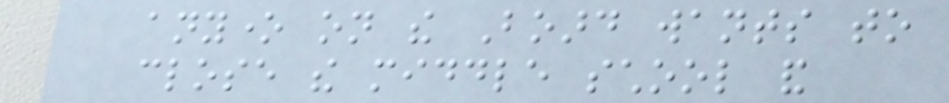anyone on the Board wants to
close the middle school and
